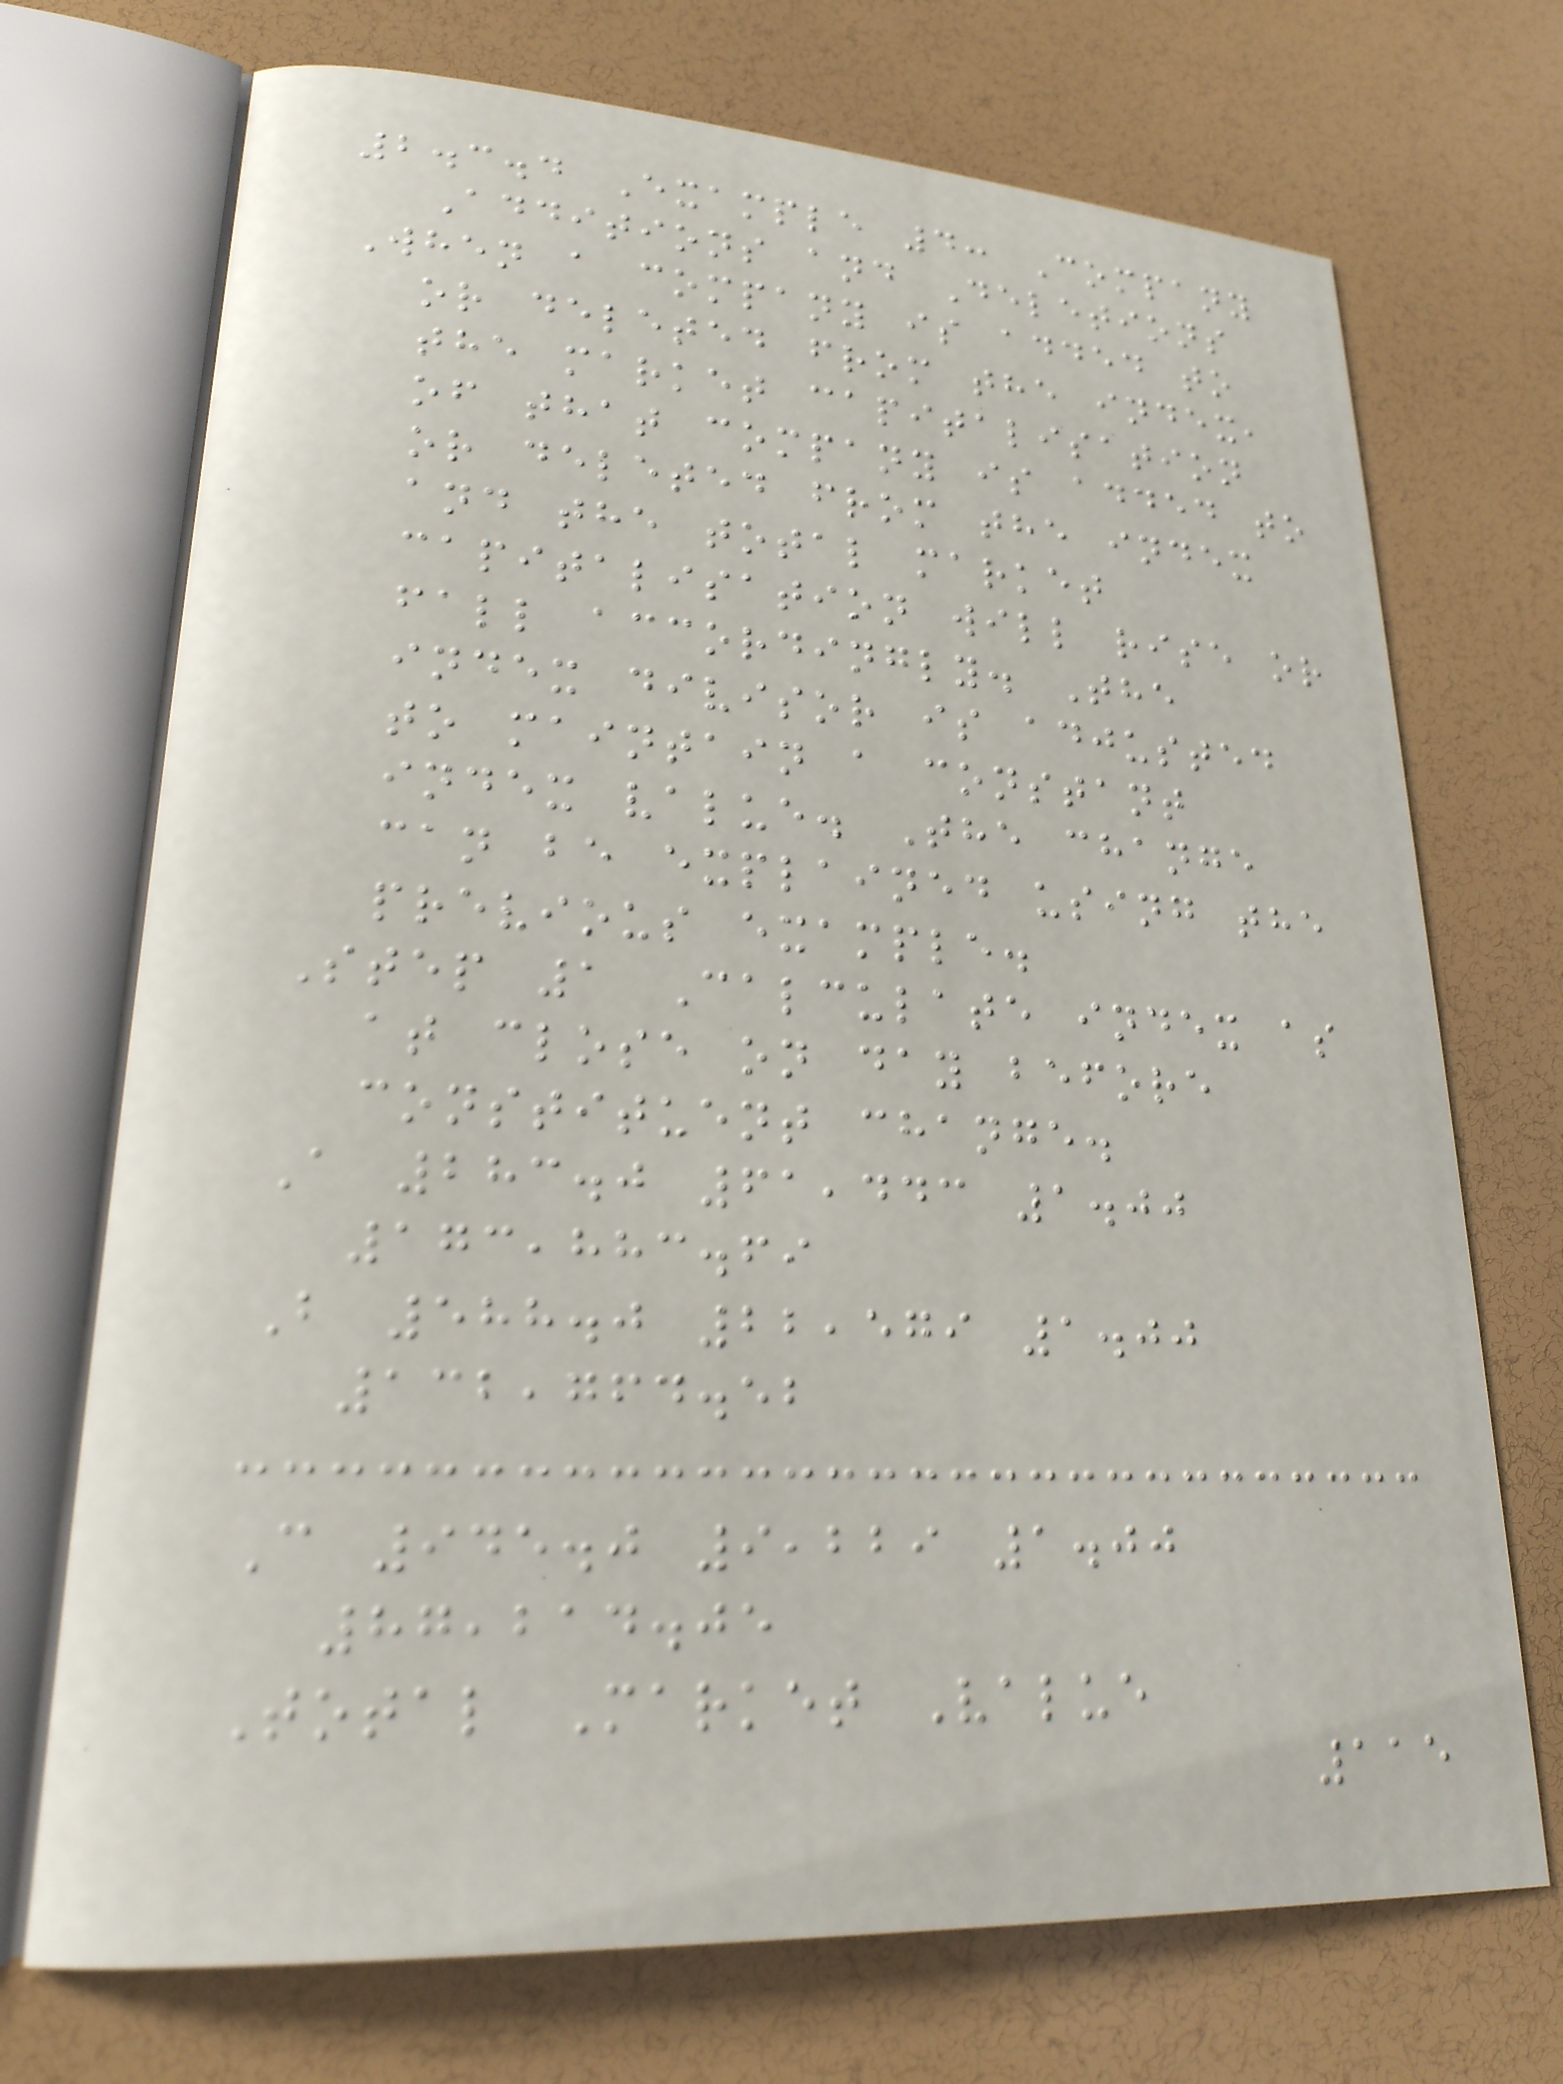2.3.4 Example 4: Company
Additions and Deletions
When a company is added to
or deleted from the index,
the market capitalisation
of that company is added to
or deleted from the index
and the total market
capitalisation will rise or
fall accordingly. The
index divisor is adjusted
to maintain a constant
index value. The change
can be explained using the
previous example.
Step 1 Calculate index as
at close on day before
constituent change.
A 283.0 61,443 1.00
173,883.69
B 588.0 22,579 1.00
132,764.52
C 945.0 9,229 1.00
87,214.05
Total Market Value
115
